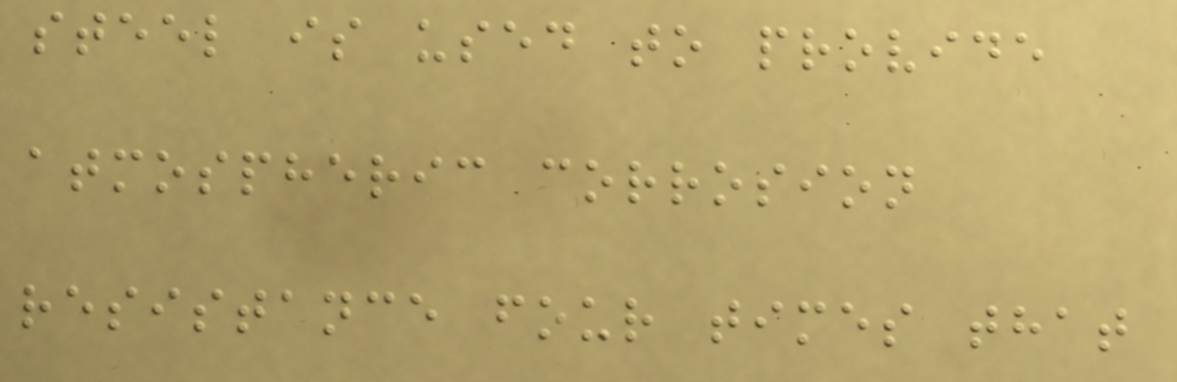steel is used to provide
atmospheric corrosion
resistance four times that
